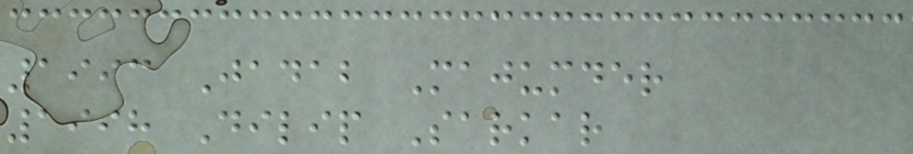1993 Jadab Majumder
1998 Dilip Sarkar
